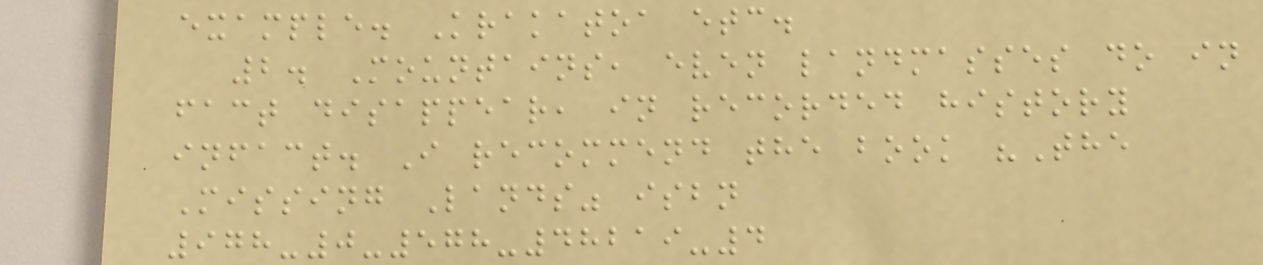example. Krakatoa etc.
2. Mountains, even landmasses do in
fact disappear, in recorded history
infact. I recommend the book "The
Missing Lands" isbn
978-0-578-48219-4
